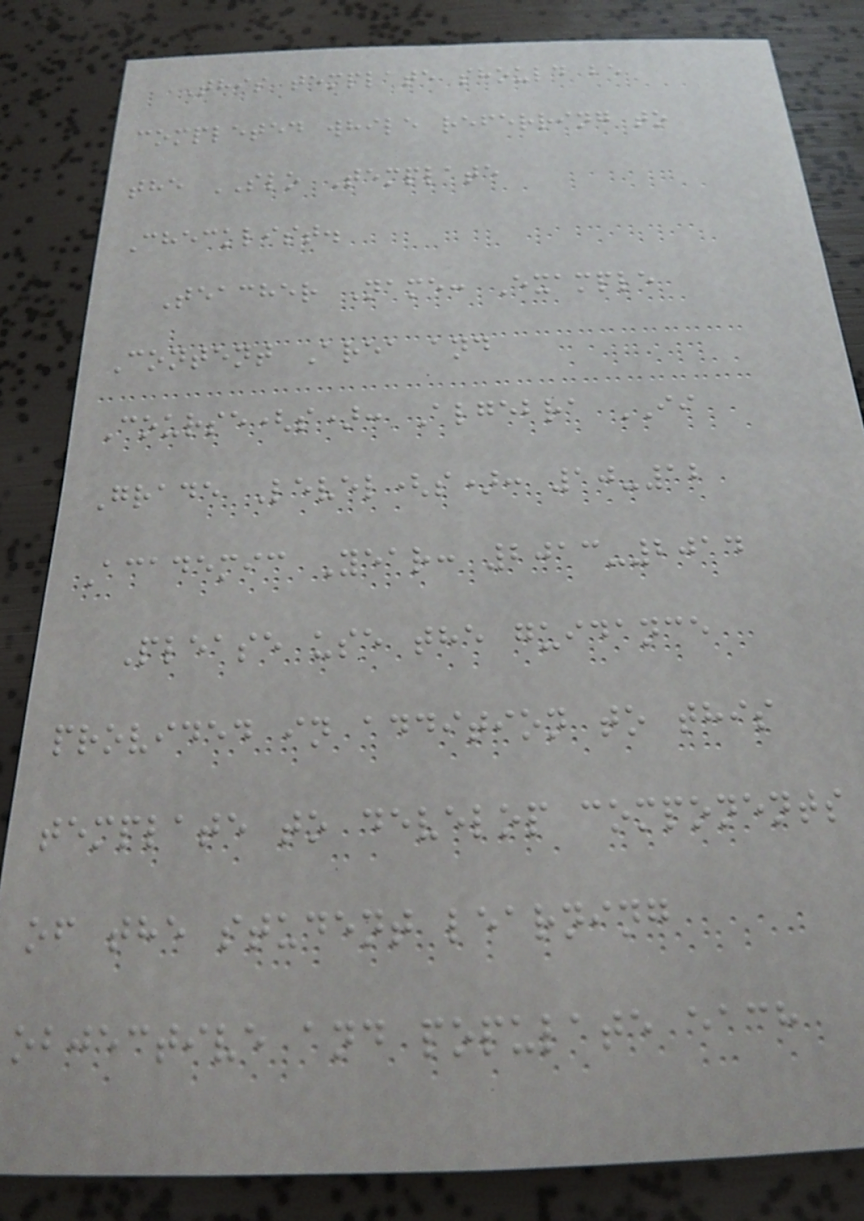This template should be
completed while referring to
the SLO Template
Checklist.
Teacher Name: Example
Content Area and
Course(s): Algebra II
Grade Level(s): 10-12
Academic Year: 2013-2014
Please use the guidance
provided in addition to this
template to develop components
of the student learning
objective and populate each
